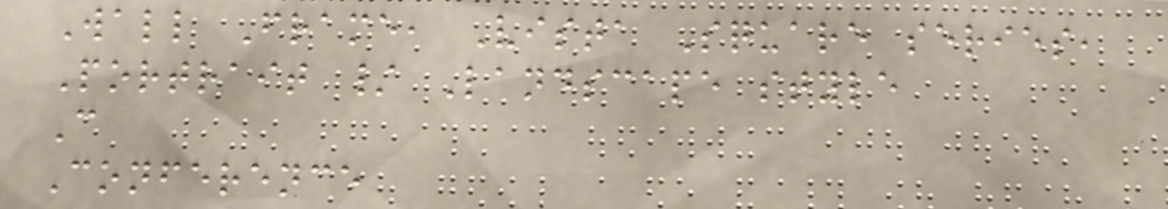Wall Frame, Vista Square series,
Portrait / Landscape style
C
Conference
